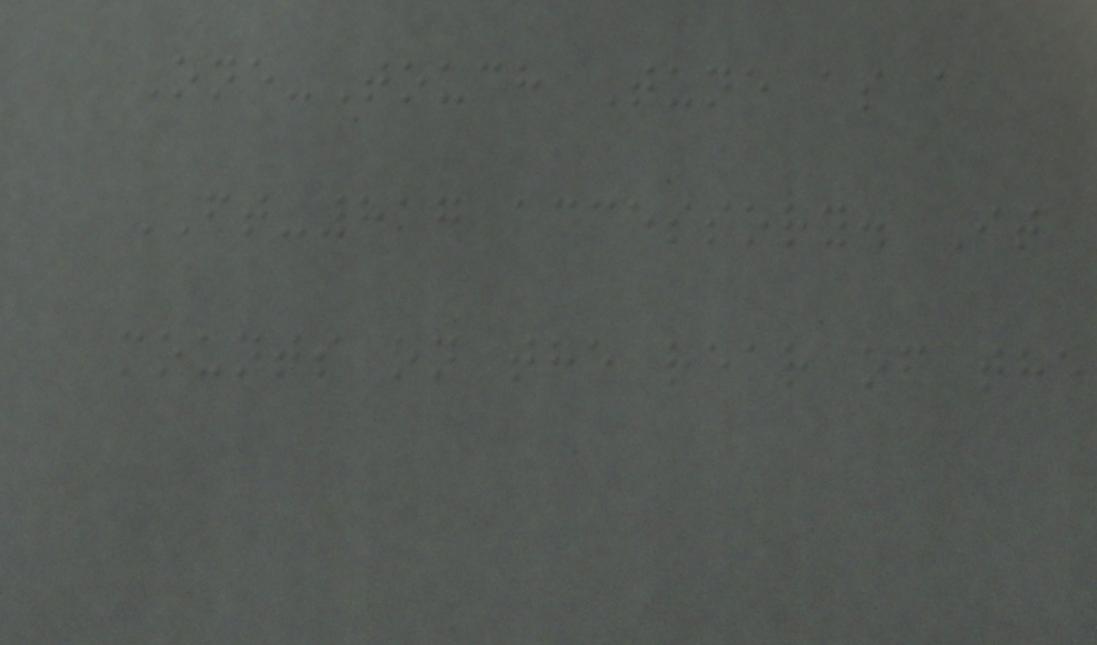One-Touch Tune as a
FT-817 accessory. It
mounts on the rear of the
